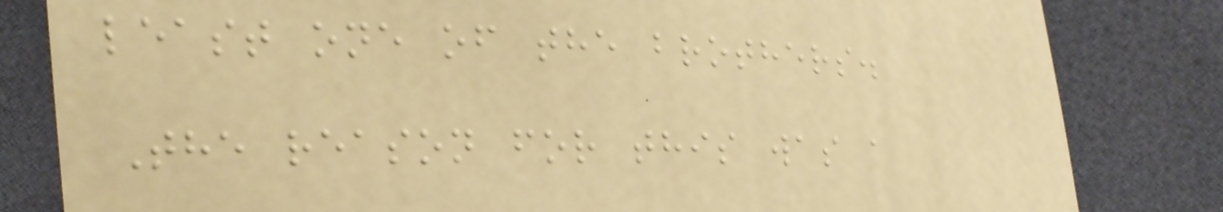least one of the brothers.
The reason for this was a
